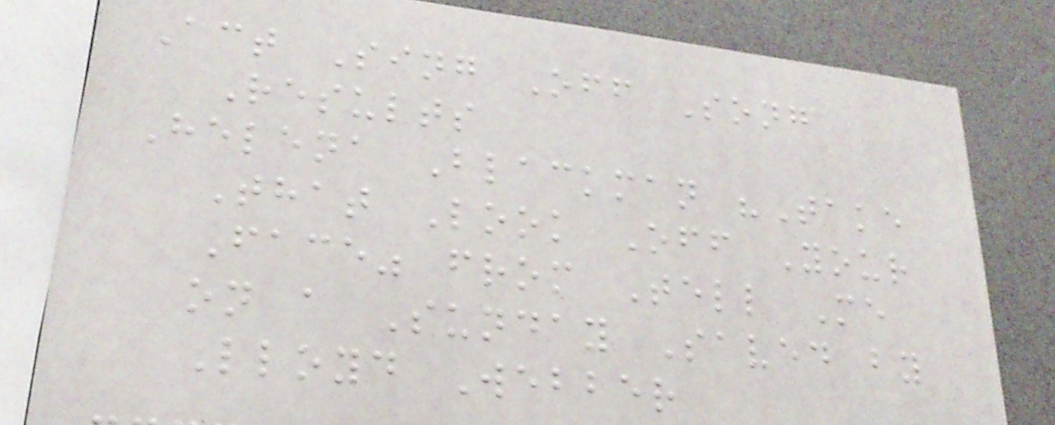Act Sing Off Song
Results
Helena Blackman "Take
That Look Off Your
Face" from Tell Me
on a Sunday Saved by
Lloyd Webber
